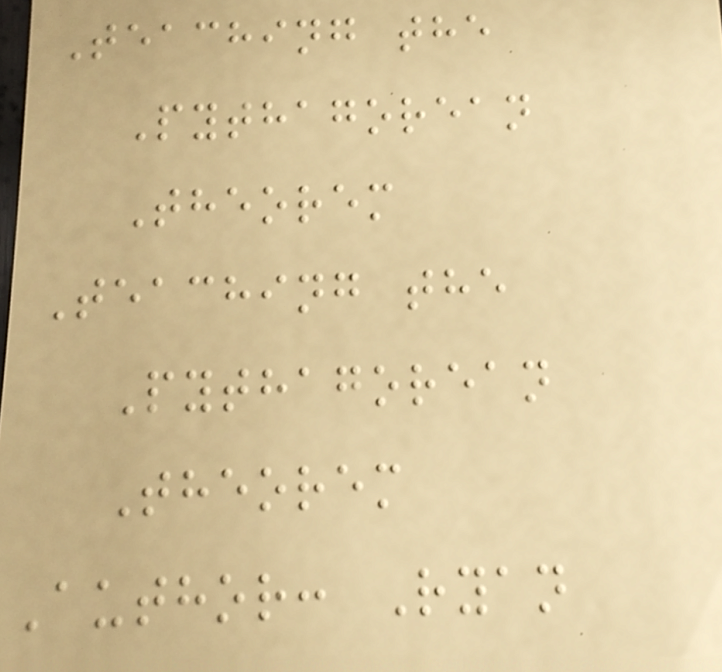Teaching the
Pythagorean
Theorem
Teaching the
Pythagorean
Theorem
Author: Ryan
